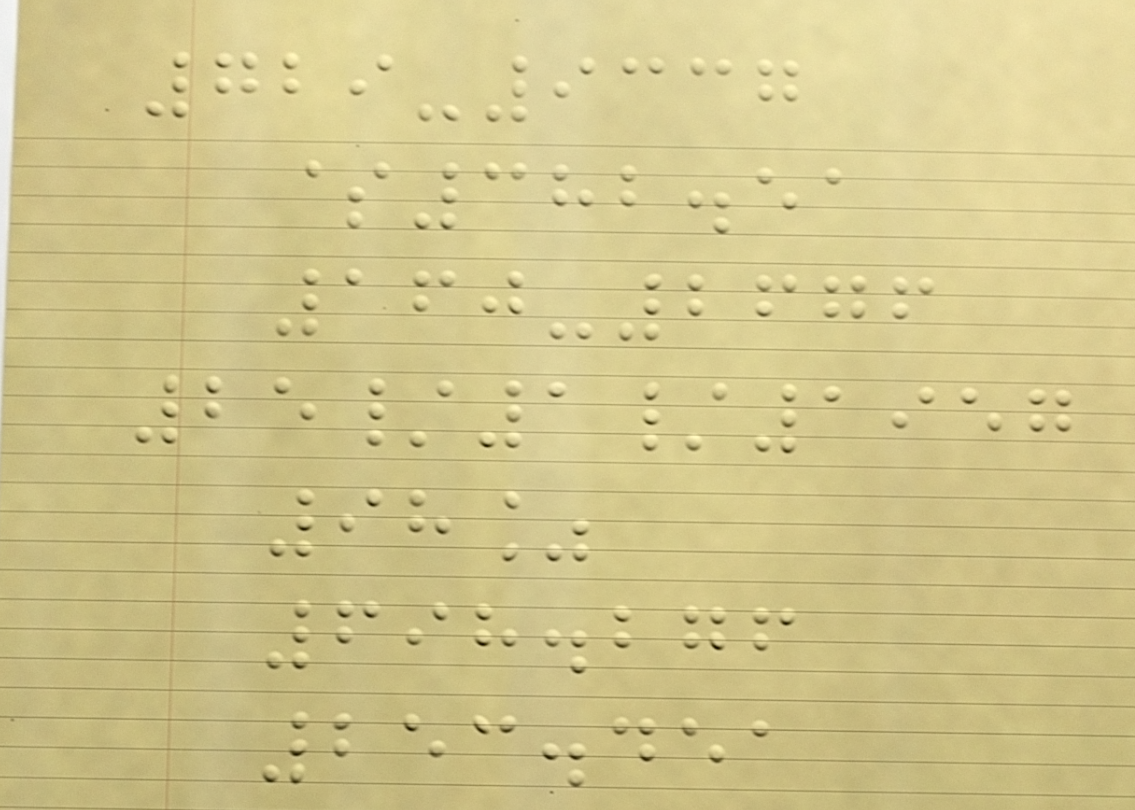729-9337
$382.51
160-2676
25/1/1957
98%
698.276
253.451
